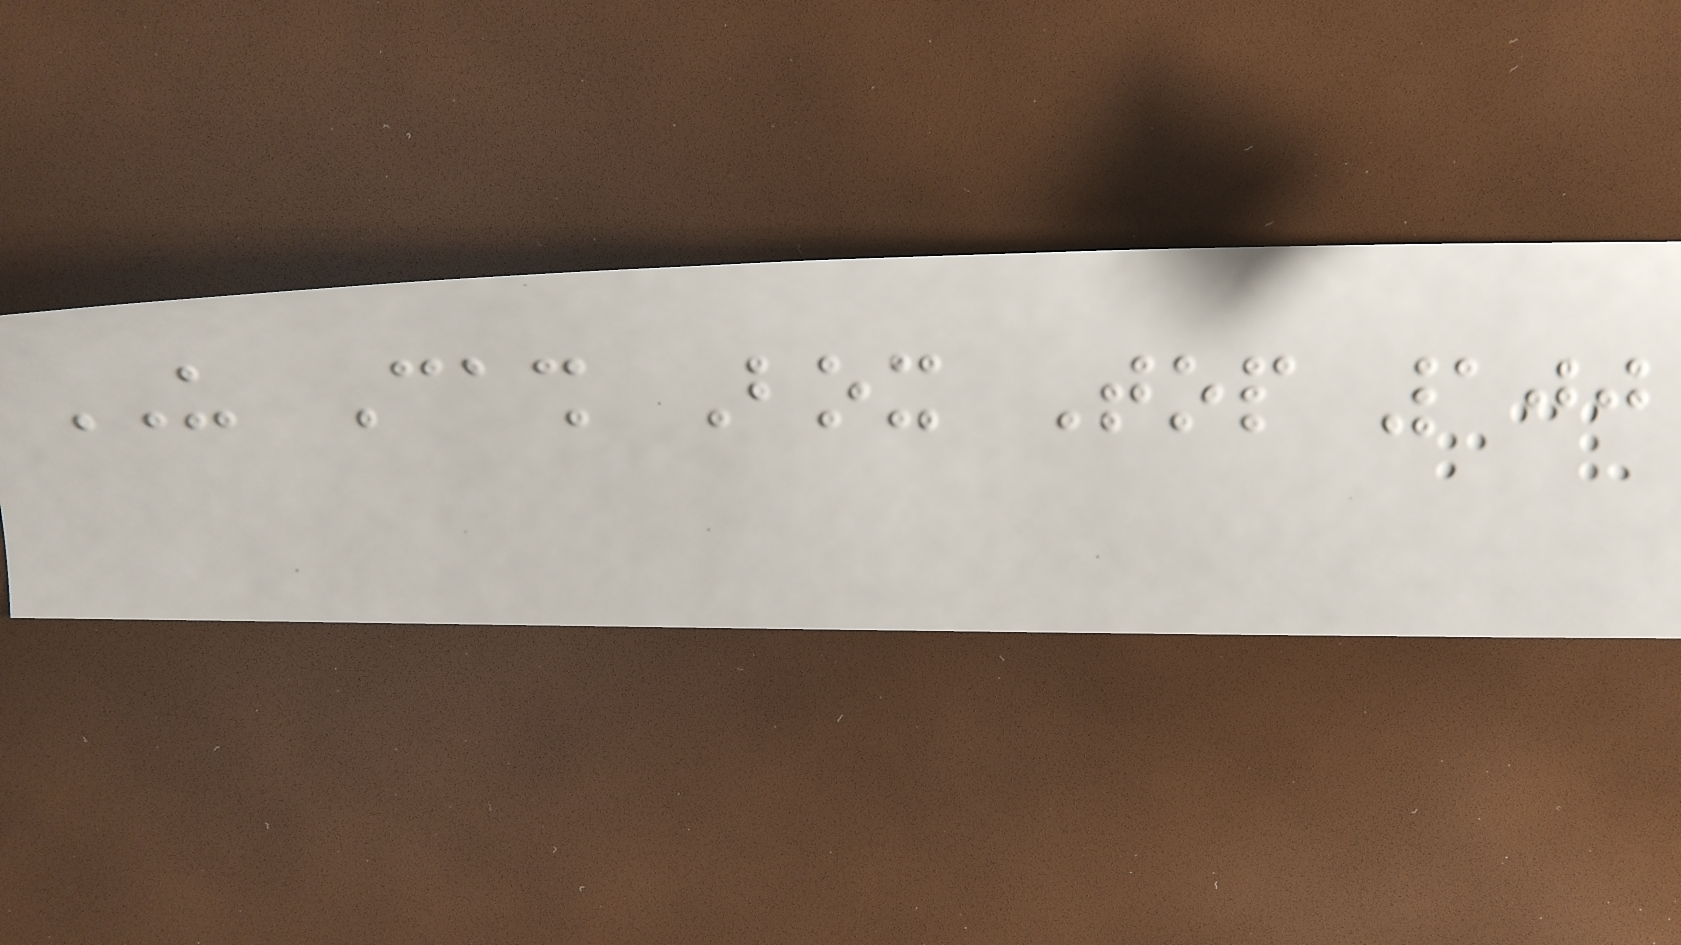US Cash Box Top 100
